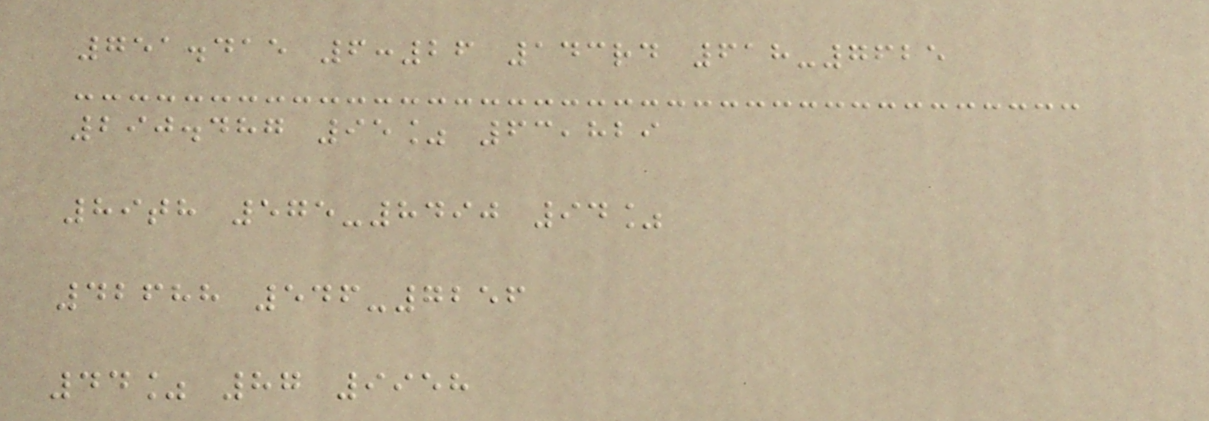751.415 6:26 143rd 618-7625
290.487 95% 63,829
89th 575-8490 94%
42688 546-7256
44% 87 9958
